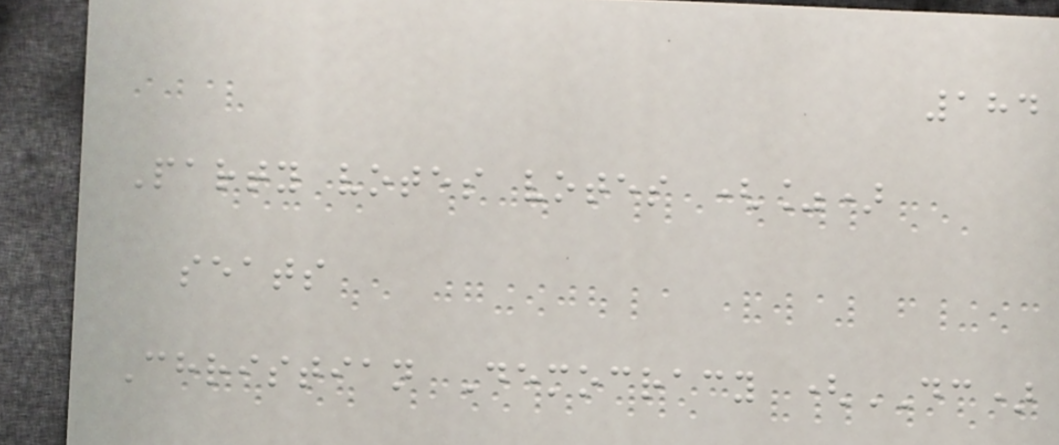184
Party votes votes (%)
seats
Christian Democracy (DC)
